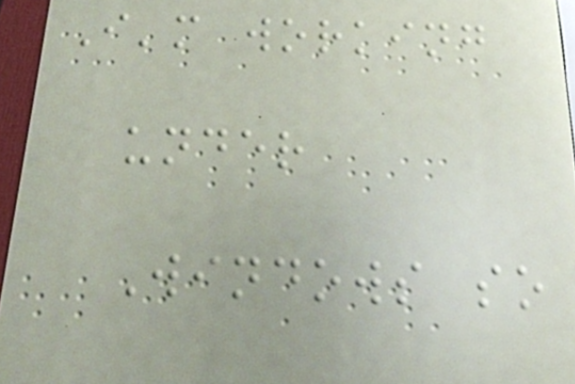I'm working
under
Windows so
